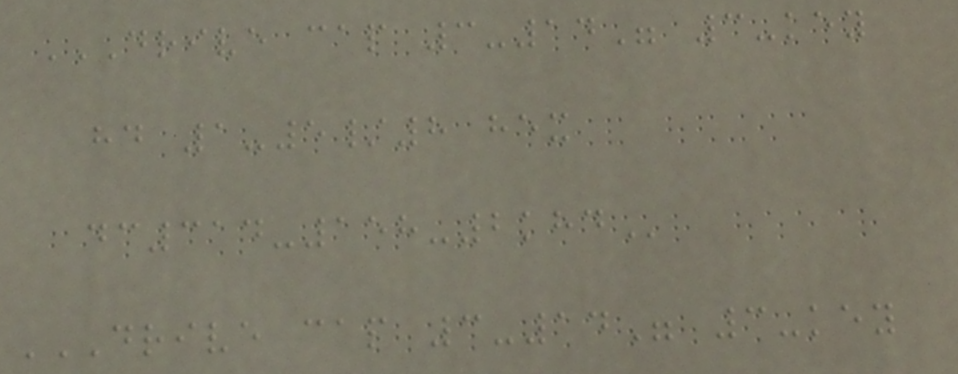DRIVE CAP 3-14" 3-KEY
HD 1-5/8 HEX
DC314-158-2KHD
DRIVE CAP 3-14" 3-KEY
